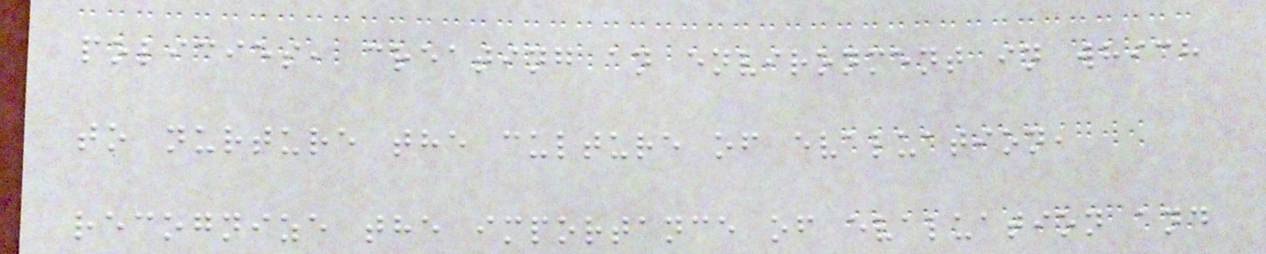policies, creating an environment in which
to nurture the culture of evaluation,
recognize the importance of evaluation and
